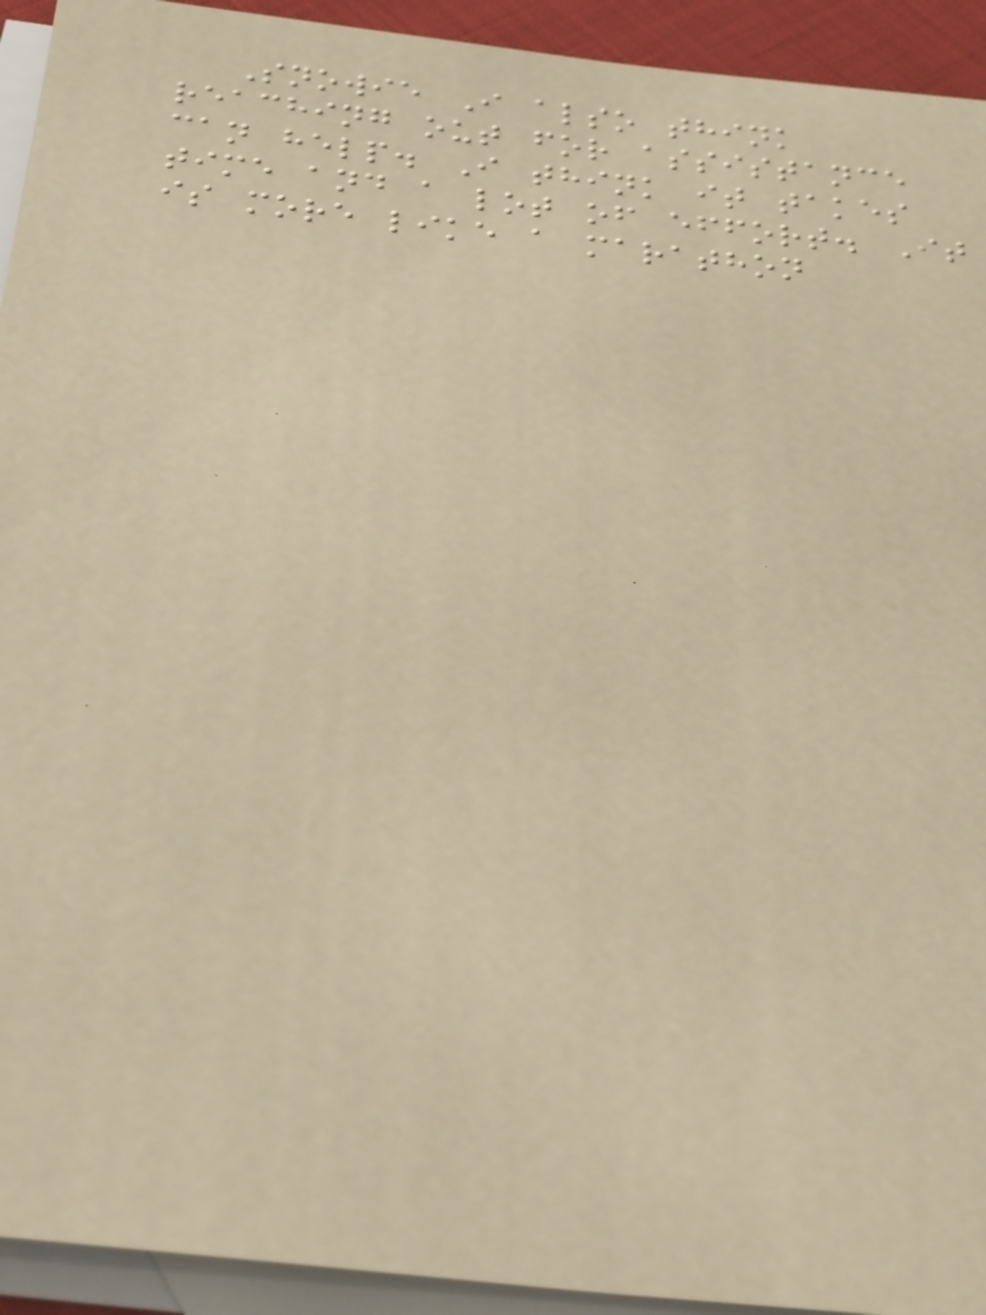Snowie I also think
reaching out for assistance
can help. I think it takes
time and a lot of effort. It
is more like a marathon
